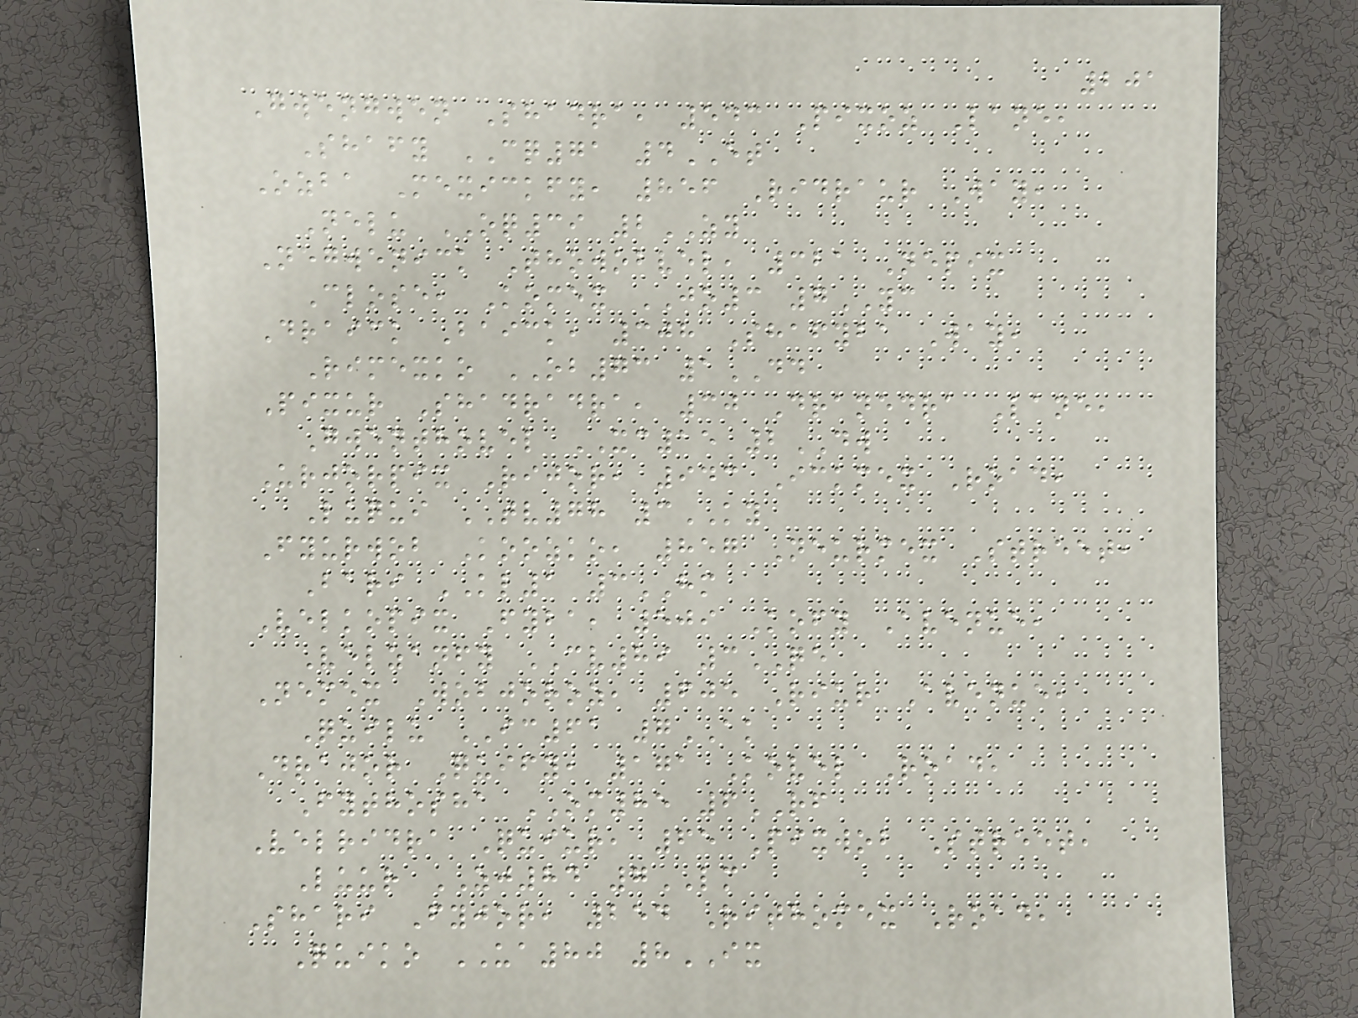201
Gwengwen Shadra, 543 Pixoz Lane,
Shafy CQ71 4ET
Ozba Mexickfy, 856 Ridraur Way,
Nelu OQ39 2ZY
Negwenick Thowobvel, 321 Nepix
Close, Komex JO3 7YC
Draick Baick, 308 Shafyba Way,
Rimexko OB73 1DD
Pixur Shadradra, 30 Dranedra Lane,
Gwenthovel XC15 2DW
Urjorpix Rijor, 943 Ickmex Road,
Luqui TV78 3KY
Fyurwob Koozko, 857 Neurmex Street,
Bari KL1 3HM
Velkopix Fyba, 509 Kofy Avenue,
Velzanfy CV89 3QE
Nemex Wobjoroz, 605 Riur Avenue,
Quilu IC61 7AK
Drajor Quify, 171 Kovel Road,
Fythosha OM85 6RF
Velridra Quiur, 65 Pixwob Street,
Luur ZJ84 7LM
Shari Fyjor, 254 Rithomex Road,
Quiko UA80 8IX
